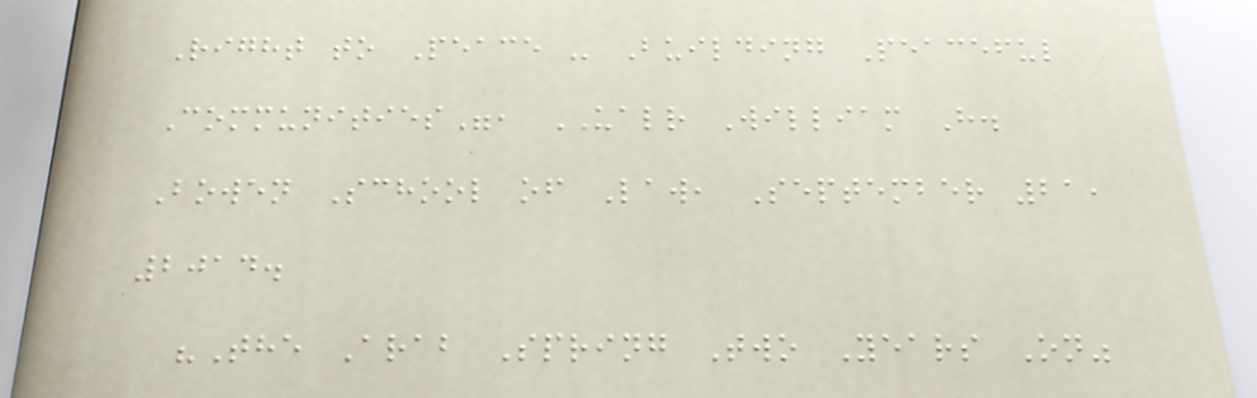Right to Peace - Building Peaceful
Communities", UALR William H.
Bowen School of Law, September 21,
2014.
"The Arab Spring Two Years On"
